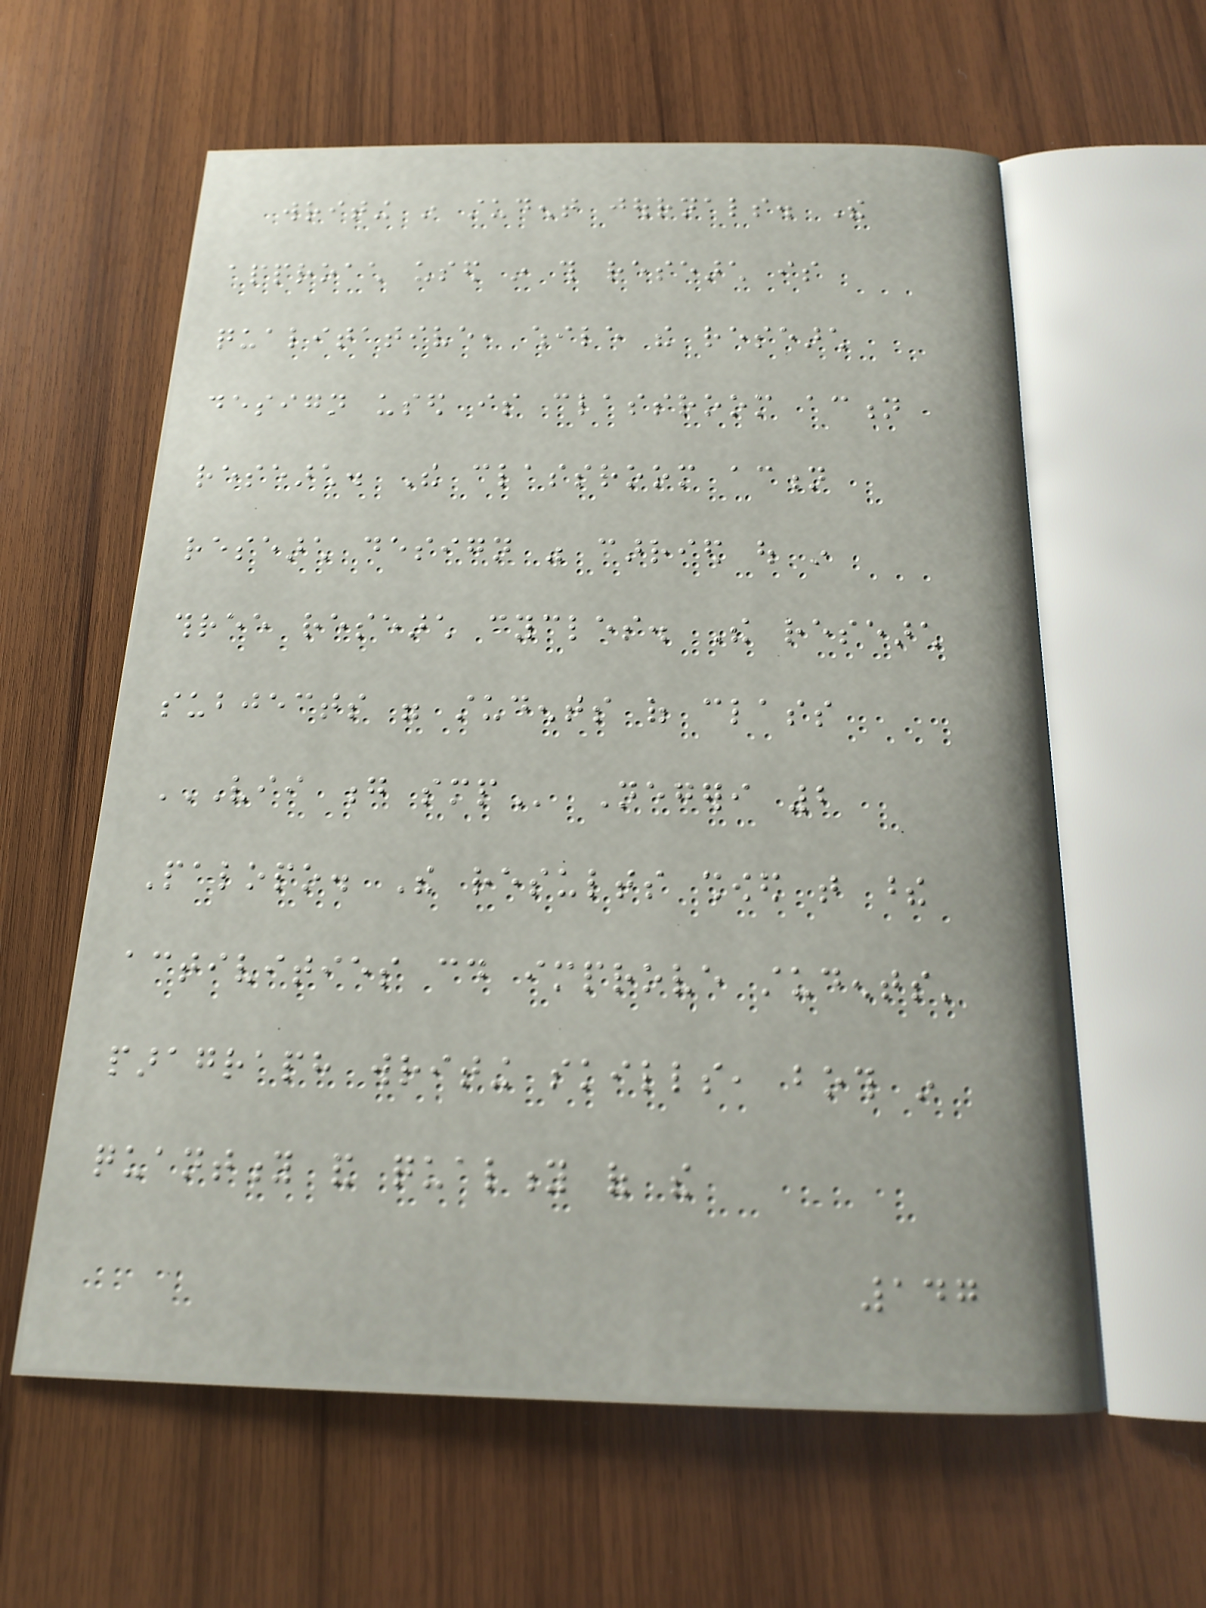writing in student journals. The
approach used in this research is
qualitative, while the research
design used is classroom action
research. The classroom action
research design was carried out in
three research cycles. The research
subjects were students of class
VII G SMP Negeri 2
Palopo. The results showed that these
activities could improve students'
paragraph writing skills, both in
quantity and quality of the
147
